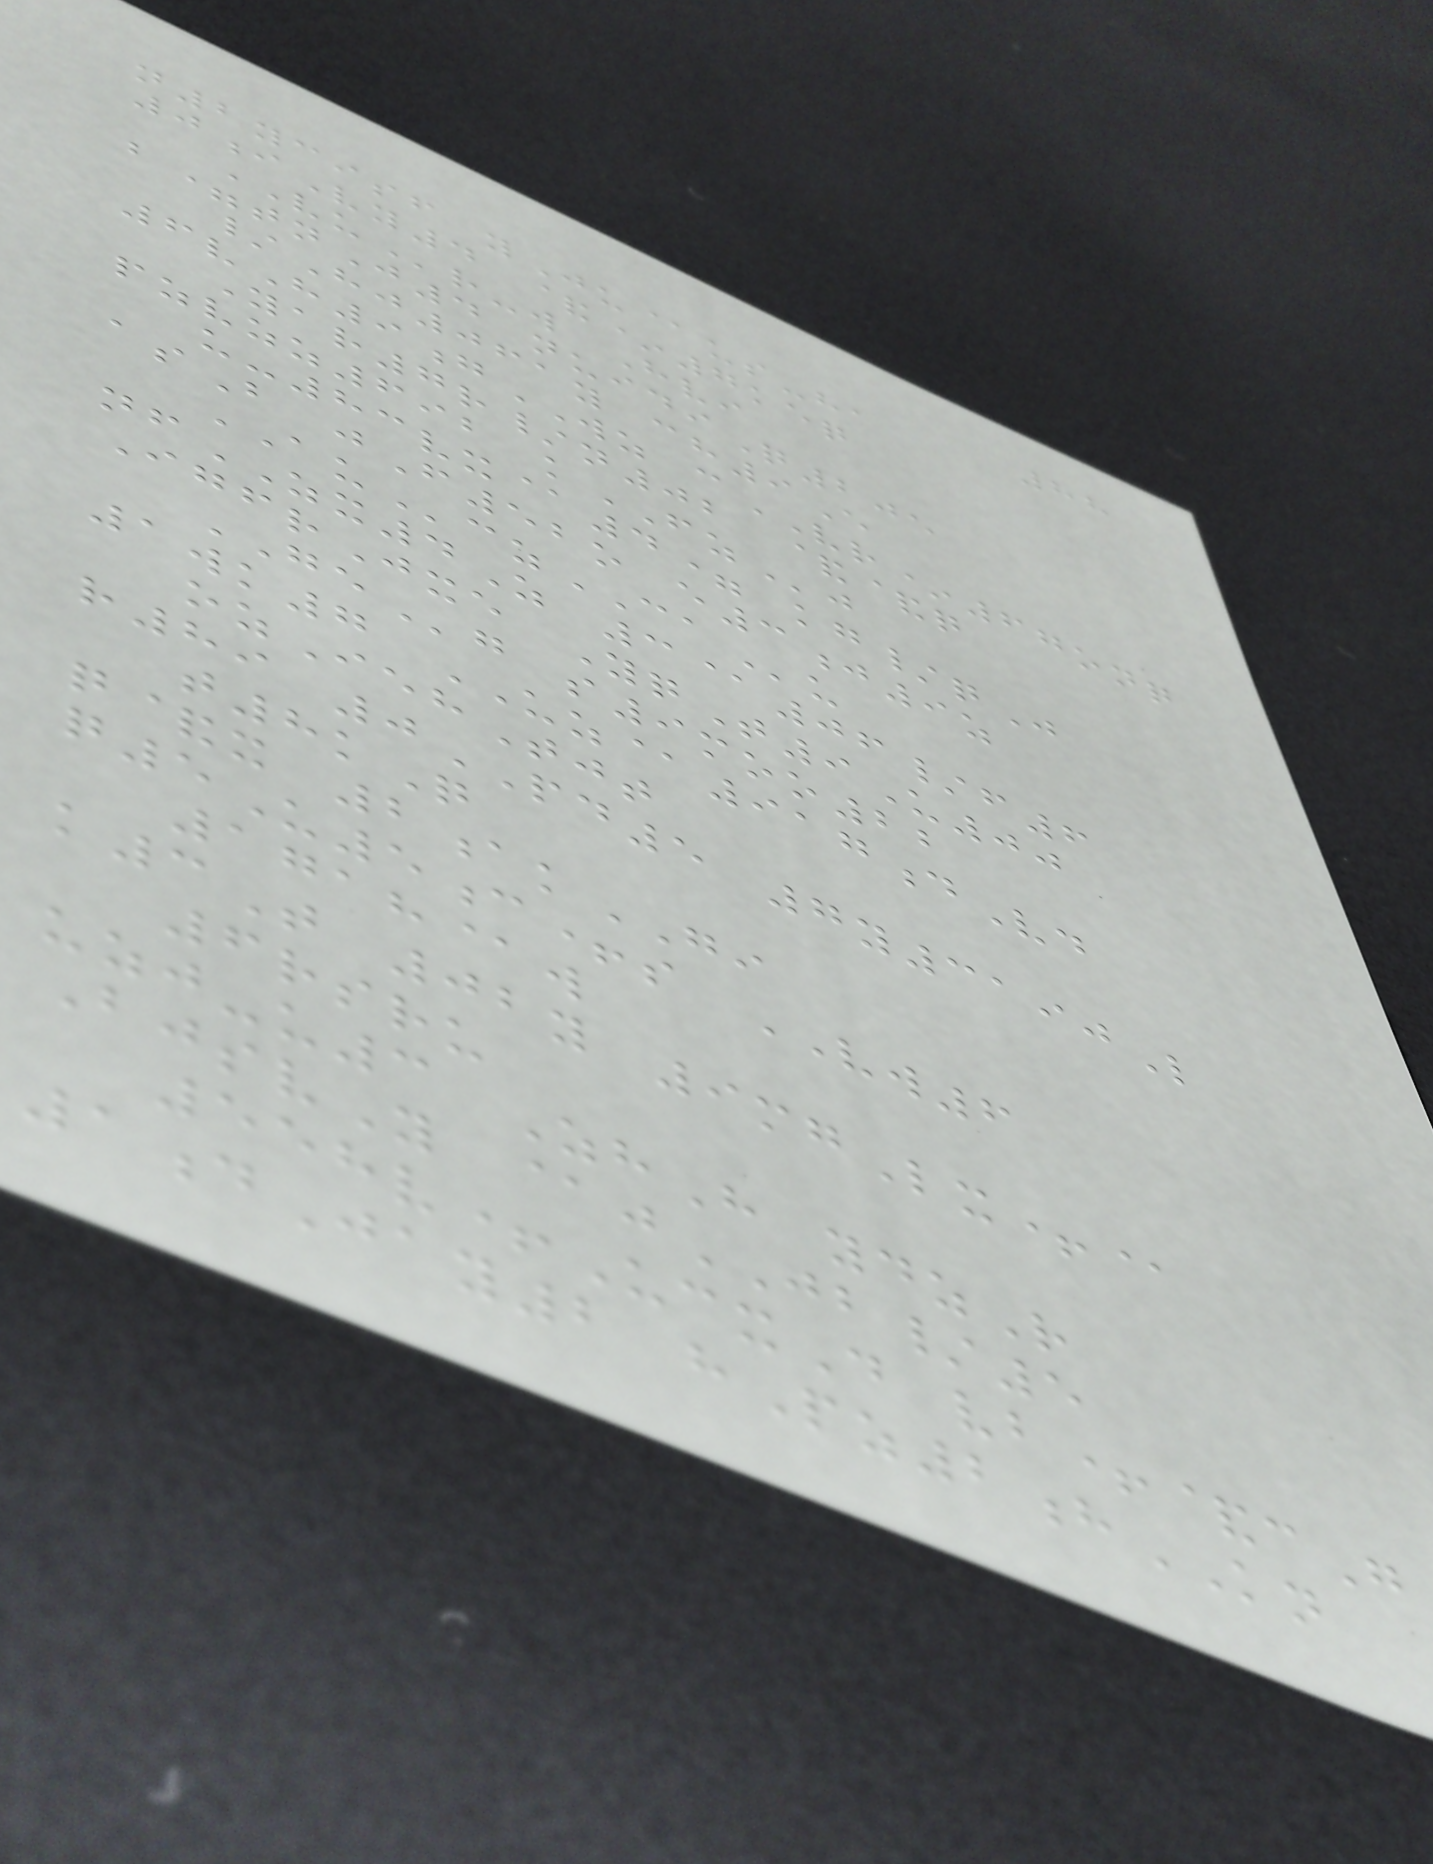88
n2ycisf yJu@us-ha
0iVy4 &*7keq
VUr-w Hvi
b=tnJ4 nuidiQ205
/Hj061y ch9E
6vH9gWZ cVR*67onq
Yar7r/n02 &&q
pzvzz692 kFZj
u-83vx@4= kg/qJ
asB jF52o e3j9z
AUczCAu
nfZX4Z 3@06/f6
IgfrJxe YqT9U00
GEg s9moo22
1wk7 UZ@917dVd
ozIehTjt
r89 0PD5 7y3190L
t8kQ
q&x 2akGI
q5U5c+s VW6
1718@w
k3T 02y 9mgLx+@
6rsru
uzj-u3 ZhH ydzR
BjsvY @jJB/5
558v+UcxD vb+&cG
1dJay2 hPz2hKN
